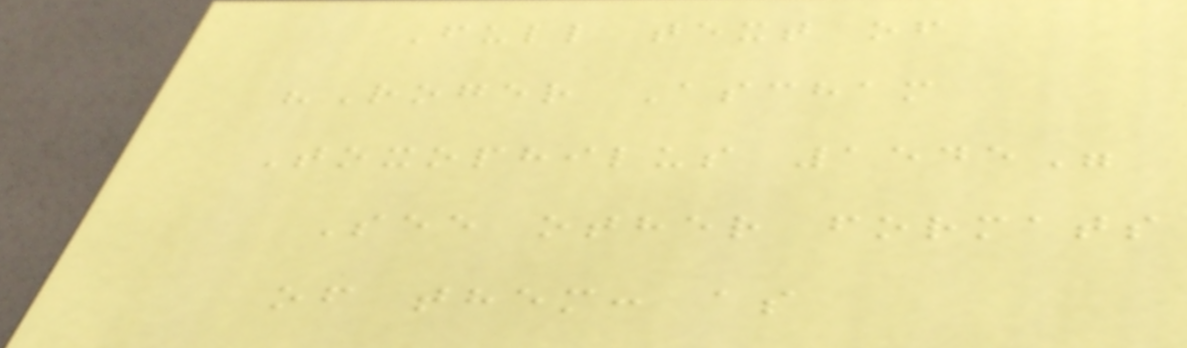Full text of
"Roger Ascham
Toxophilus 1545"
See other formats
of them: as
